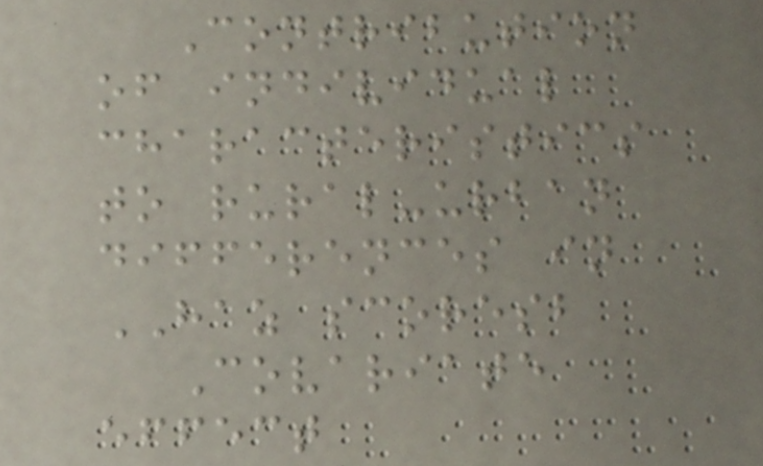Contribution
of individual
characteristics
to rural-urban
differences in
HAZ scoresb
Covariate
effect
